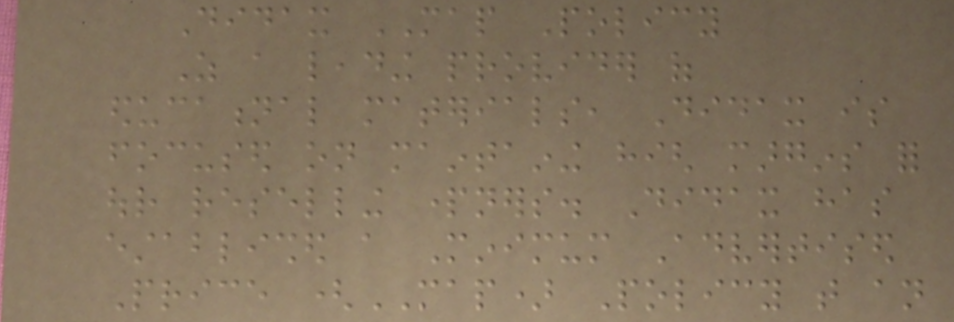Didax MAP Policy
As a leading provider of
educational materials, Didax is
focused on maintaining high margins for
our reselling partners. Didax has
established a Minimum Advertised
Price (MAP) Policy that an
